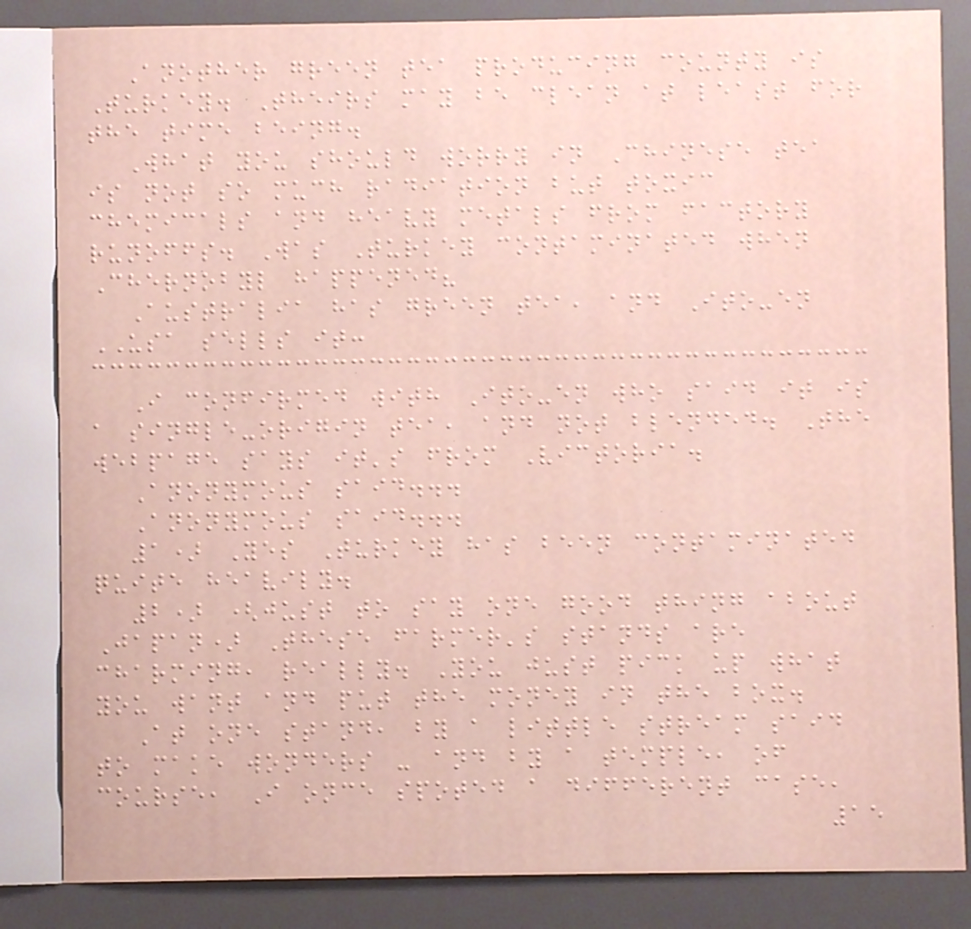Another green tea producing county is
Turkey. Theirs may be clean at least for
the time being.
What you should worry in Chinese tea
is not so much radiation but toxic
chemicals and heavy metals from factory
runoffs. Was Turkey contaminated when
Chernobyl happened?
Australia has green tea, and Ito-en
USA sells it:
I confirmed with Ito-en who said it is
a single-origin tea, and not blended. The
webpage says it's from Victoria.
Anonymous said...
Anonymous said...
1) Yes Turkey has been contaminated
quite heavily.
2) (just to say one good thing about
Japan) These farmer's stands are
charming, really. You just pick up what
you want and put the money in the box.
At one stand, by a little stream said
to make wonders - and by a temple, of
course, I once spoted a different case,
15
